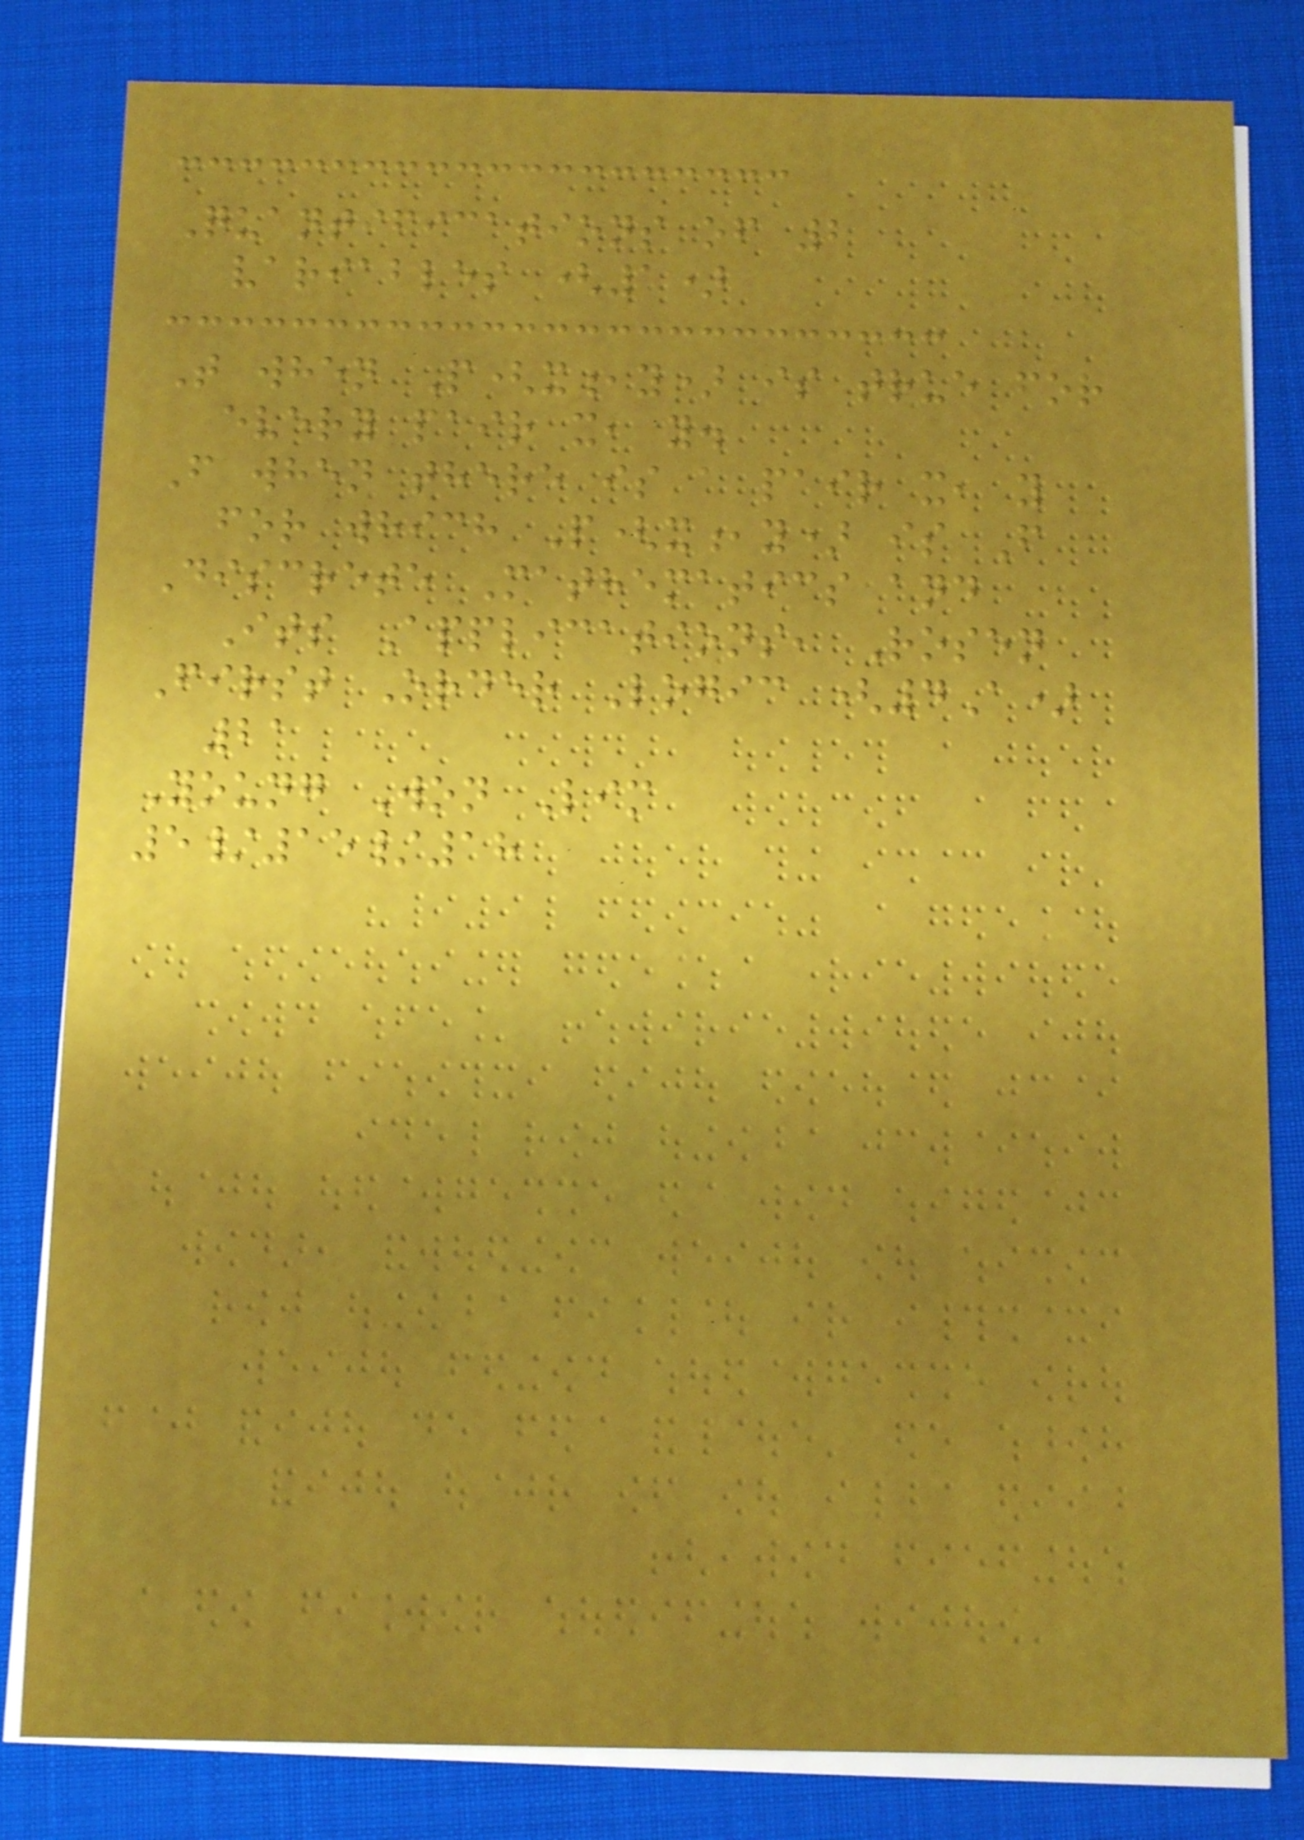Quantifications of 2
variables (1)
T when P(x,y) is true for
every pair x, y.
F when there is a pair x, y
for which P(x,y) is F
Discrete Mathematics and
Its Applications, Rosen
First Order Logic (4A)
21
Young Won Lim
5/15/18
